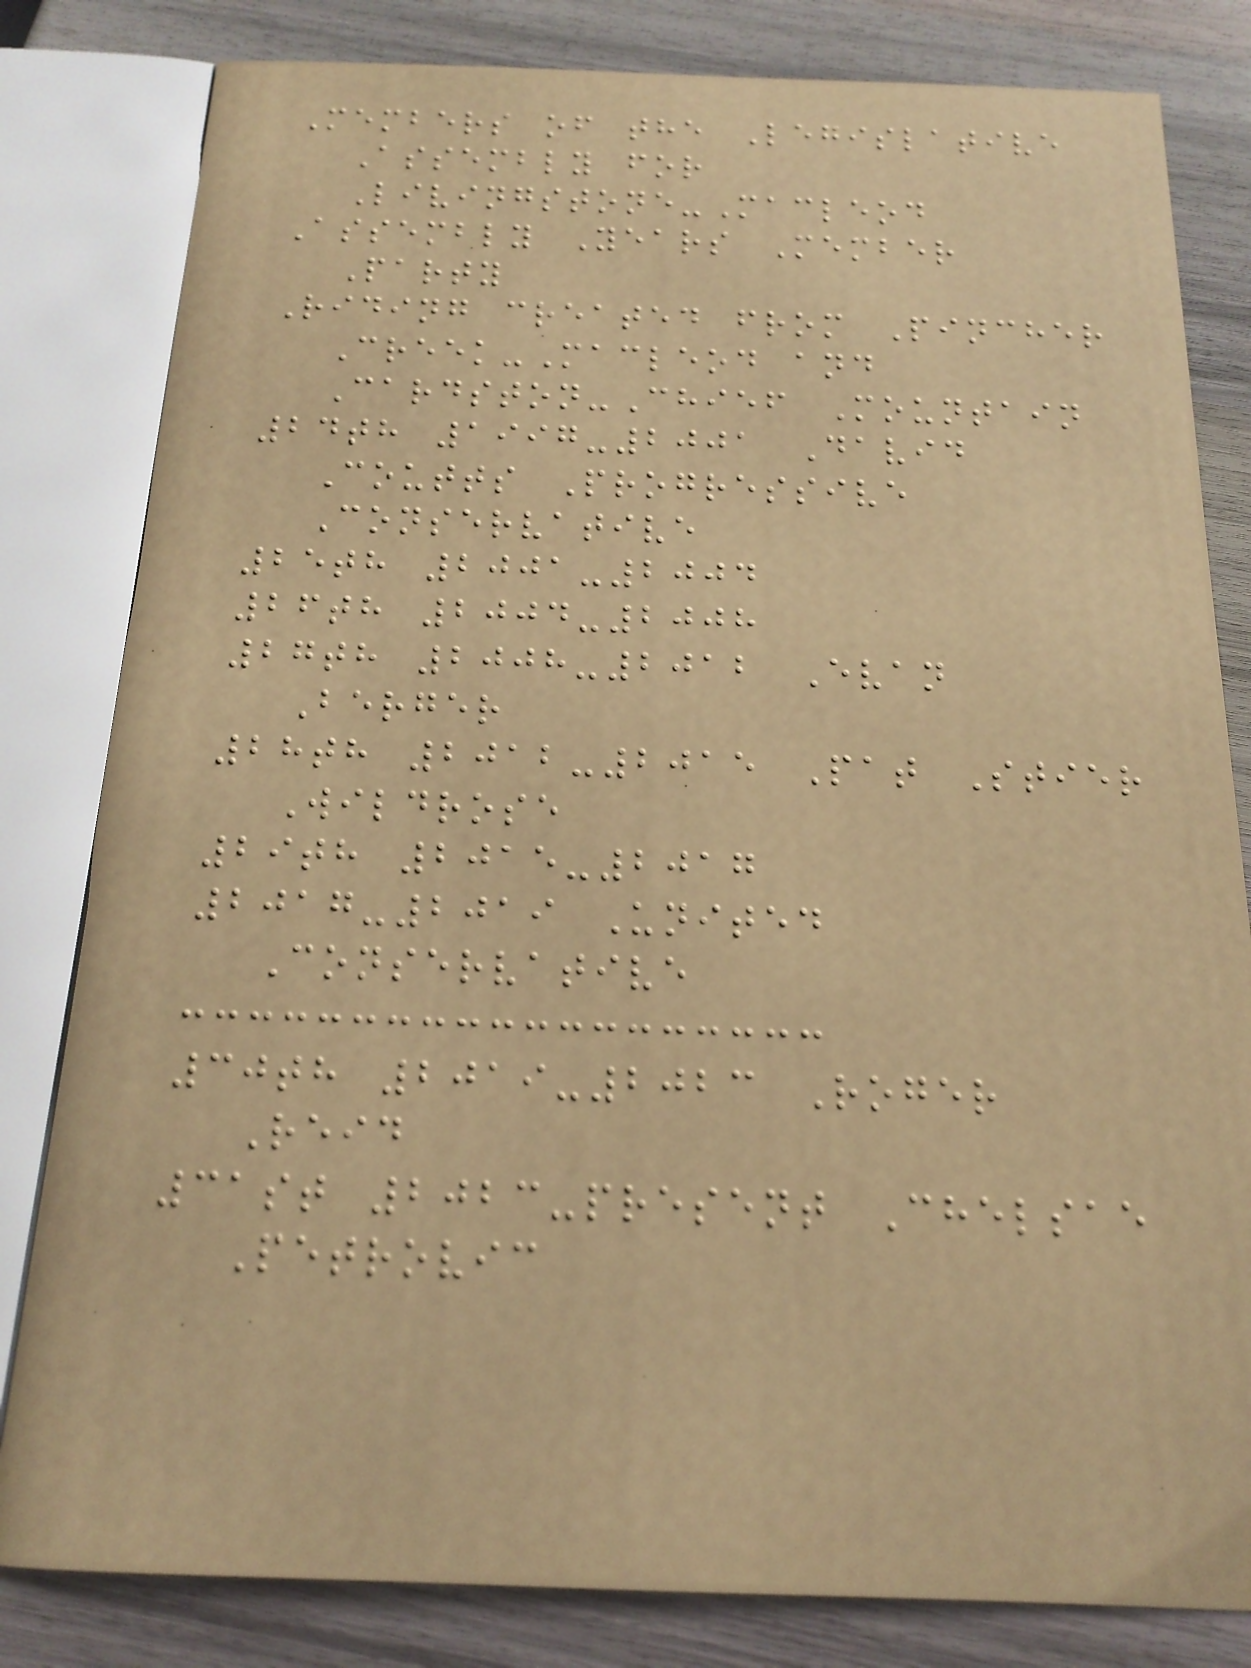Members of the Legislative
Assembly for
Livingstone-Macleod
Assembly Years Member
Party
Riding created from Pincher
Creek-Macleod and
Cardston-Chief Mountain
24th 1997-2001 David
Coutts Progressive
Conservative
25th 2001-2004
26th 2004-2008
27th 2008-2012 Evan
Berger
28th 2012-2015 Pat Stier
Wildrose
29th 2015-2017
2017-2019 United
Conservative
30th 2019-2023 Roger
Reid
31st 2023-present Chelsae
Petrovic
